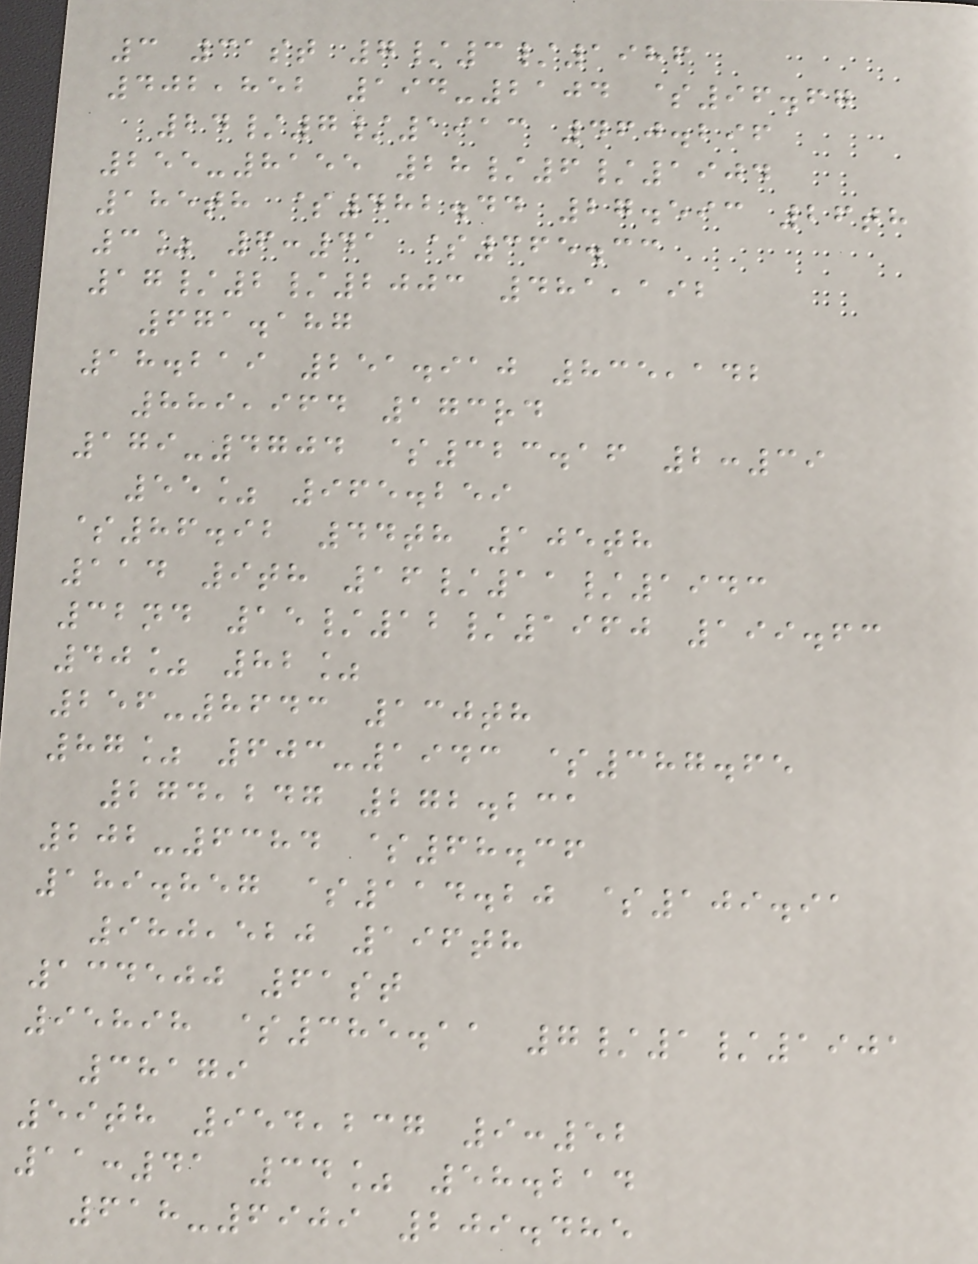3 31st 7/3/1986
402,852 194-2104 $96.67
24/7/1913 460.296
255-8155 28/6/1904
185th $482.44 27.593 26th
3% 6:41 $365.33
17/2/2003 481,192
671.187
18.219 251.910 835,142
889,964 173rd
179-4704 $323.16 2:39
55% 965.259
$86.92 44th 105th
114 9th 16/11/1943
32nd 15/12/1960 199.63
40% 82%
256-8643 130th
87% 603-1943 $387.65
274,247 272.231
202-6384 $68.36
189.857 $114.20 $109.91
980,520 196th
134500 61st
95898 $385.11 7/1/1901
38179
59th 954,237 9:52
11:41 34% 58.214
618-6909 209.485
